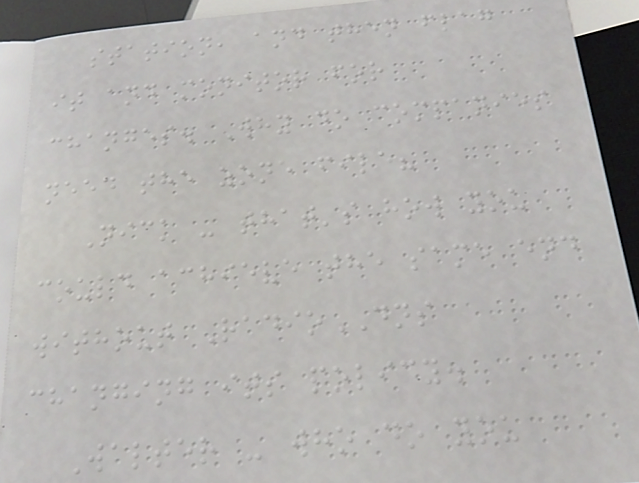station, and then flag
it and monitor for
changes. Why do companies
need the zone file?
Nick - that's how you
could achieve the same end
without RadioDNS
changing its policy.
Walter - who do you
